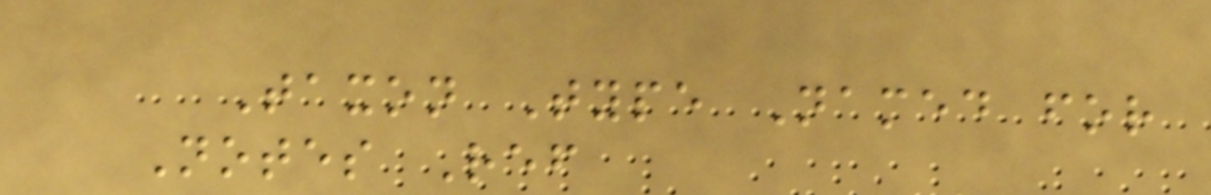Taxon Type Named for
Notes Ref
